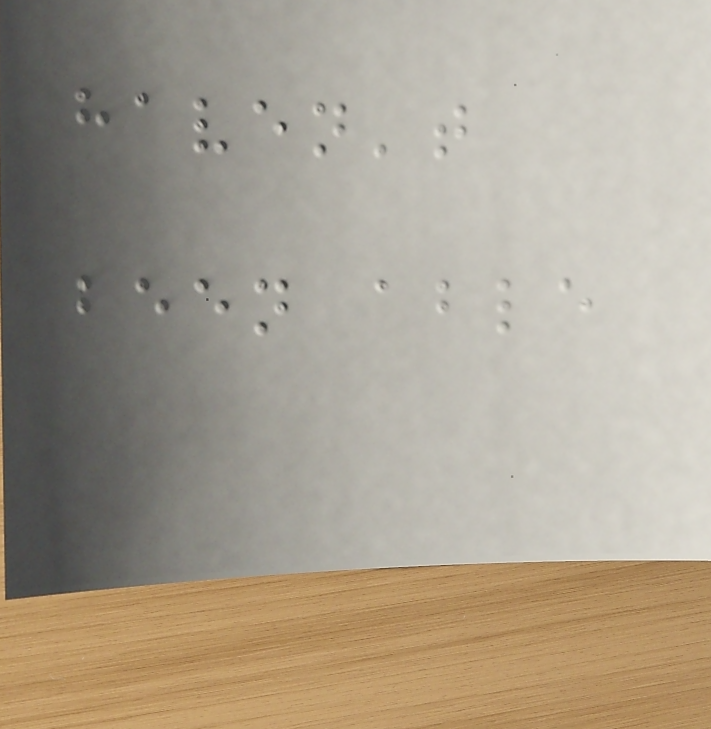haven't
been able
